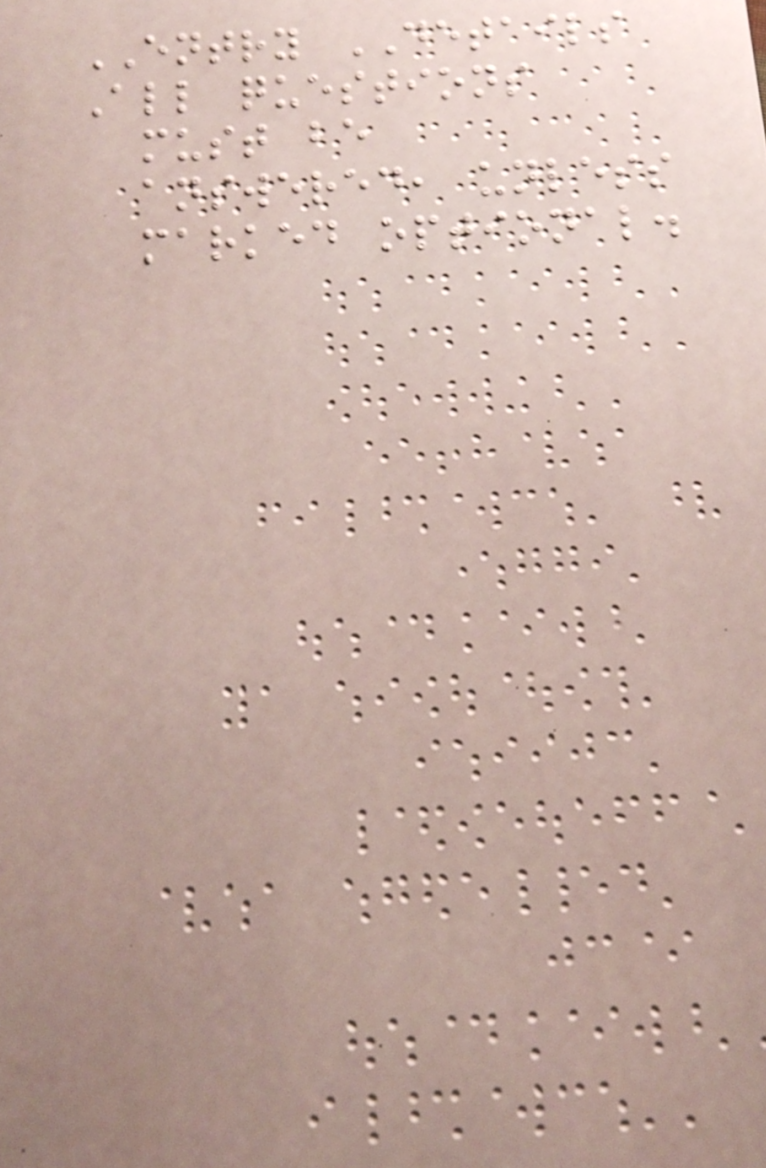ENTRY DETAILS
All questions
must be
answered, unless
marked optional.
